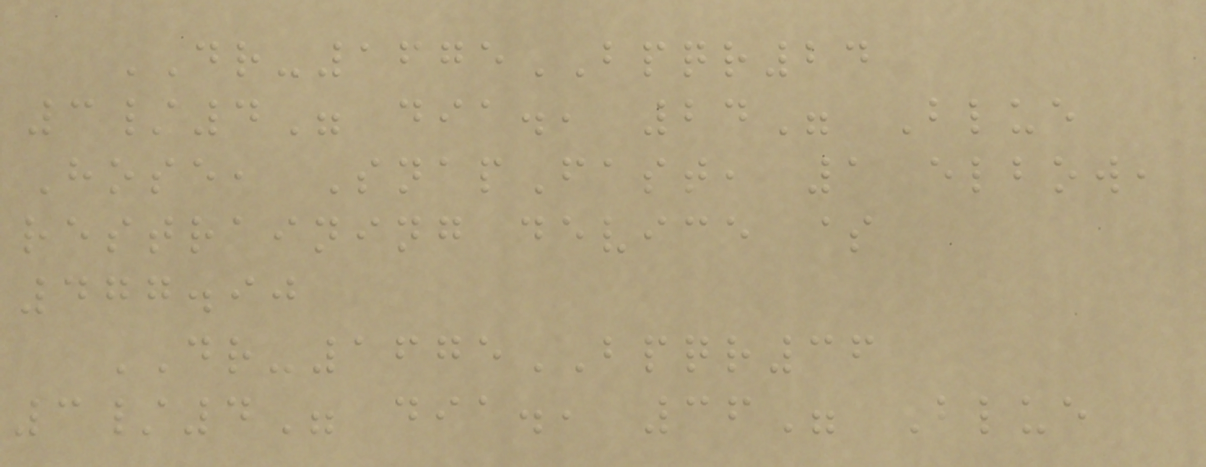DR-1675BPQR24
3/4" dia., 24" Blue
Hose, SnapFast, 1 elbow,
restraining device $
477.90
DR-1675BPQR36
3/4" dia., 36" Blue
